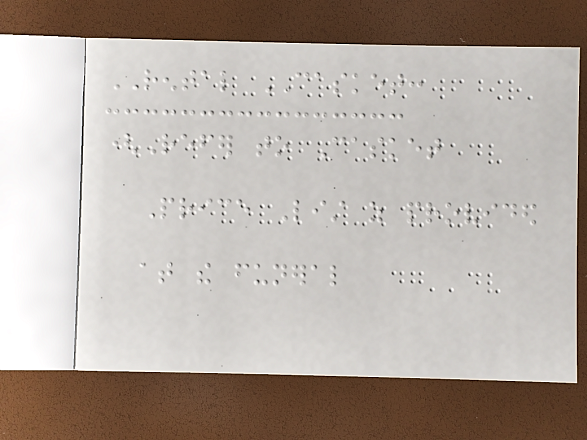RENTAL CASKET:
(Refer to Casket
Price List as provided
at the funeral
